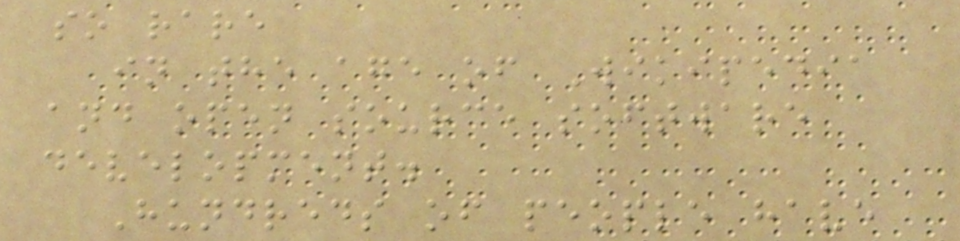so rare
in the age of Wikipedia
and open source software
development.
Hundreds of people have
